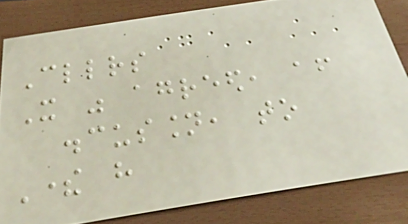Cllrs
It was agreed, after
discussion, to
There have
